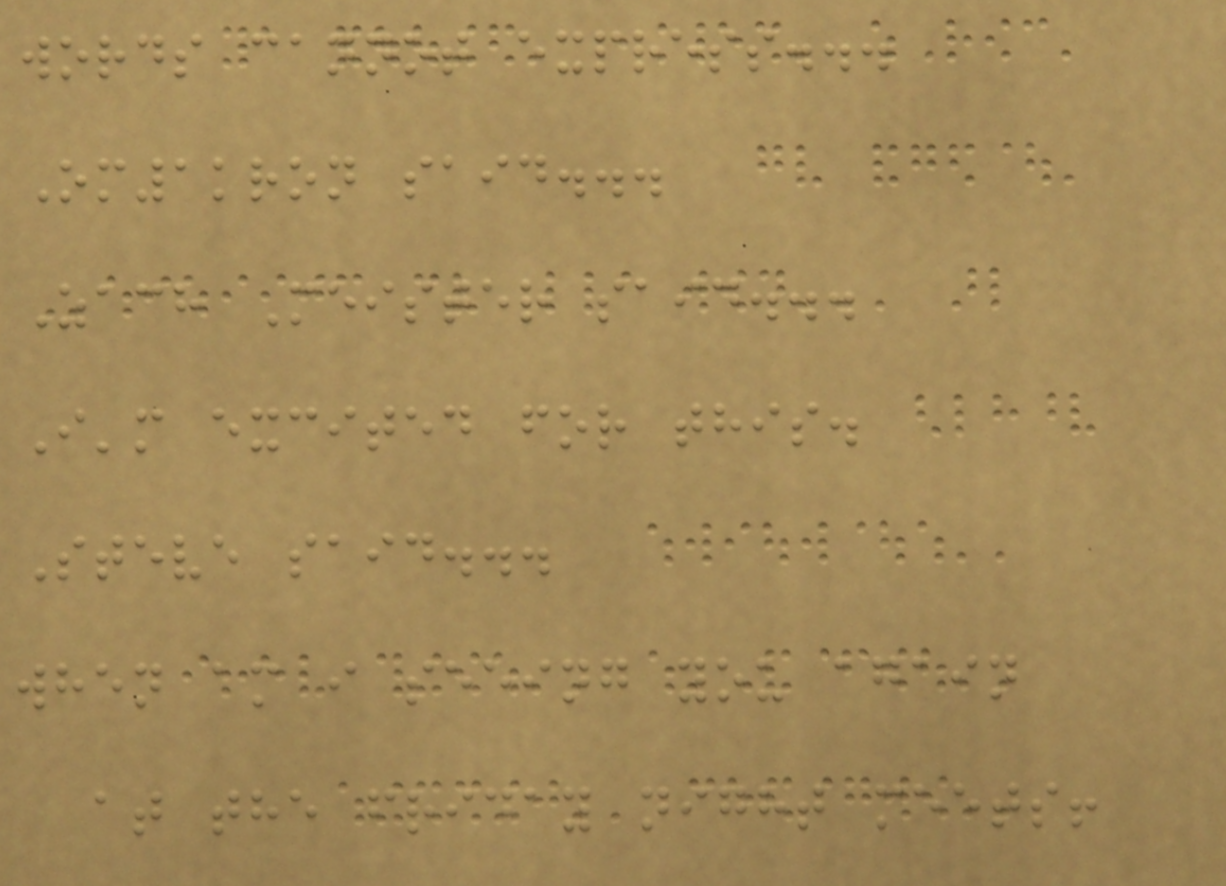words cannot express...
Om1kron said...
Zach Meister said...
I'm excited for this.
Steve said...
when am i seeing you again
at the friday night meets!
